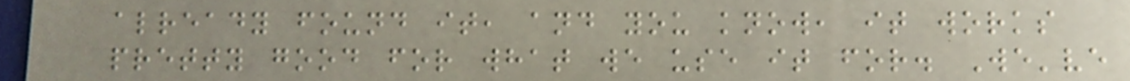already found it, and you know, it works
pretty good for what we use it for. We've
